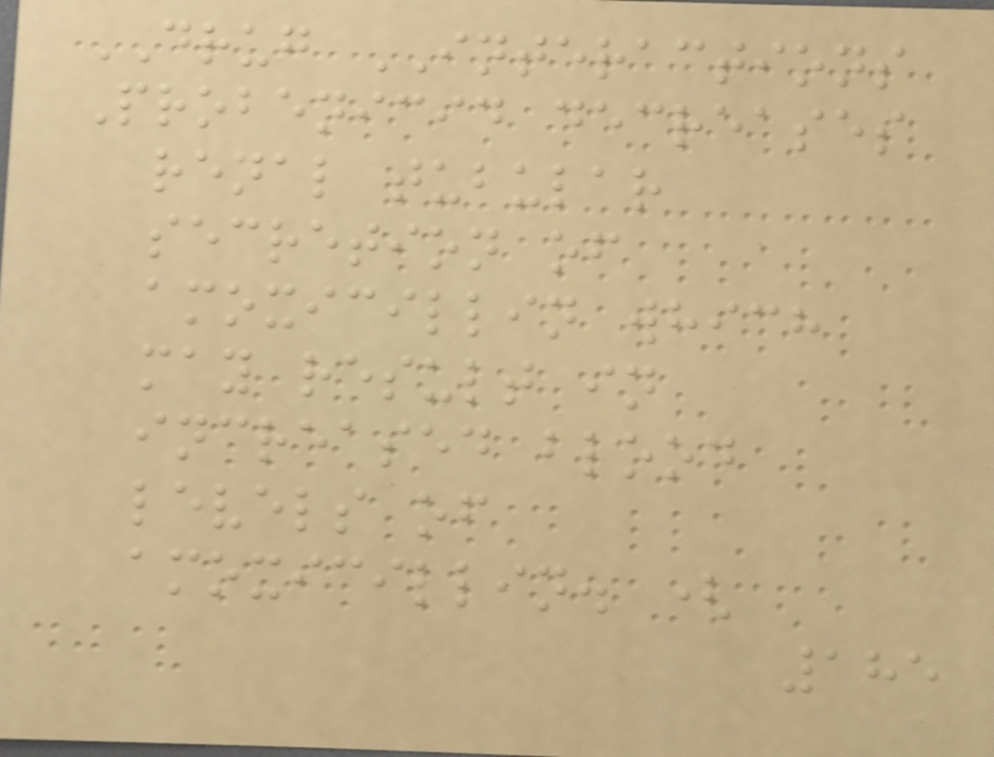DRUG INTERACTIONS
Probenicid decreases
renal tubular
secretion of
amoxicillin which
may result in
increased blood
levels of
amoxicillin. (
185
